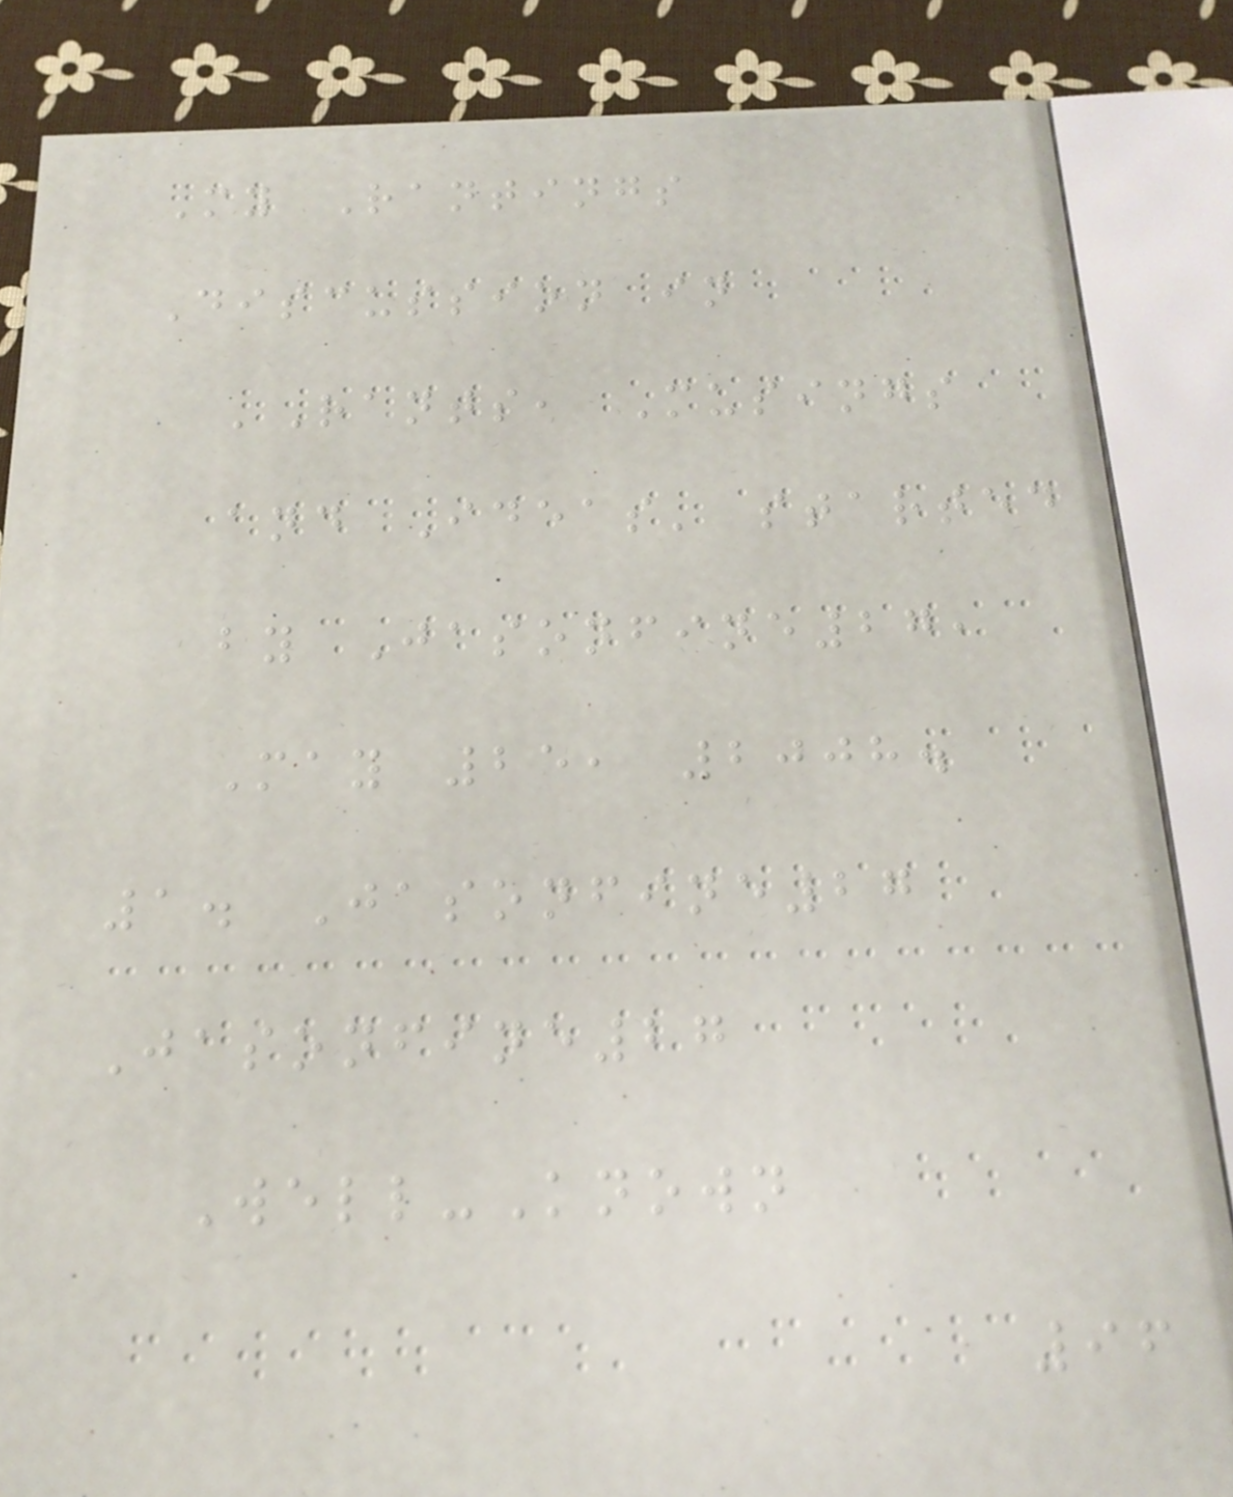My Rantings
Discussion in
'Rants, Musings
and Ideas' started
by Jasonfine27,
May 25, 2008.
1. Jasonfine27
Jasonfine27
Well-Known
96
